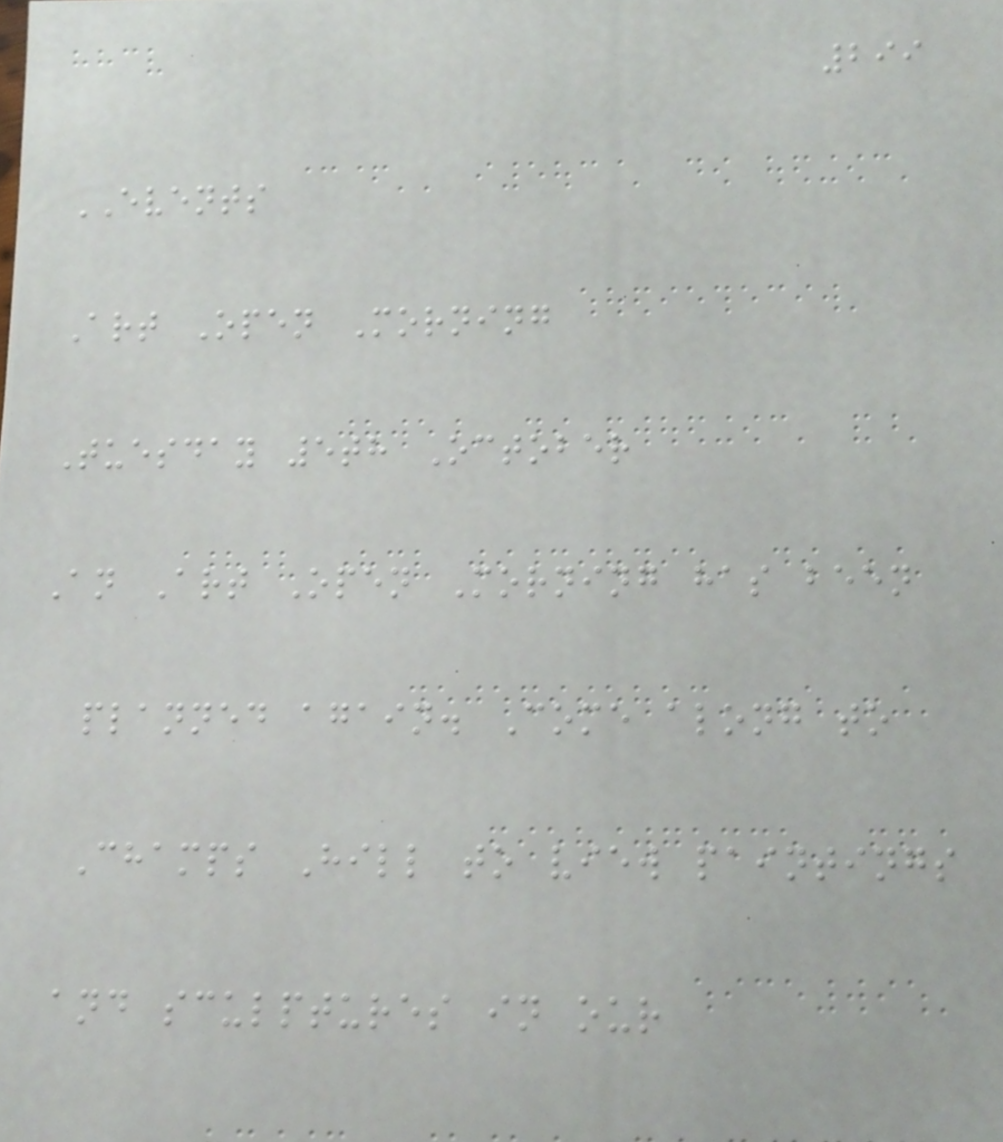299
EVENTS
Art Open Morning
Tuesday 5th October
An Art Open Morning has been
planned again. Come along to
Champs Hill to view paintings
and sculptures in our
